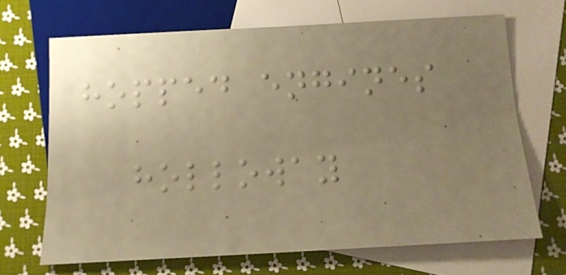hopped engines
holloway
